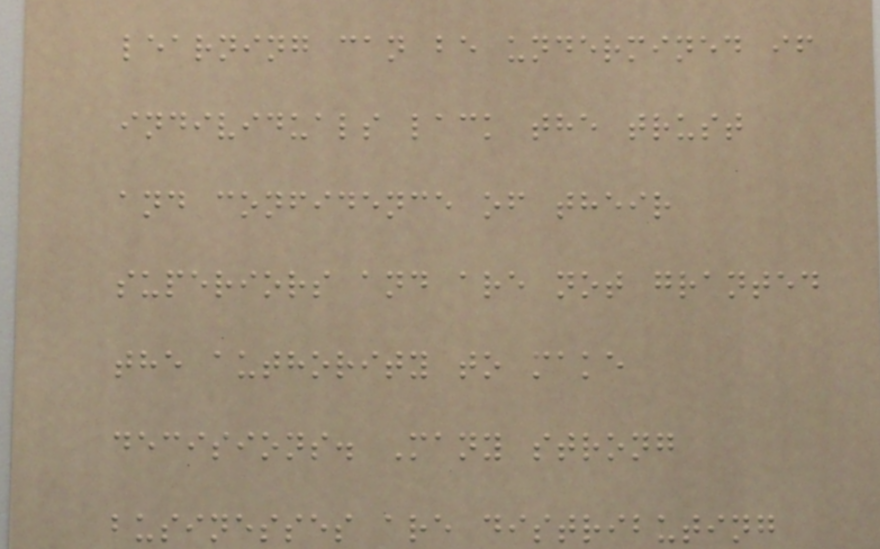learning can be undermined if
individuals lack the trust
and confidence of their
superiors and are not granted
the authority to make
decisions. Many strong
businesses are distributing
